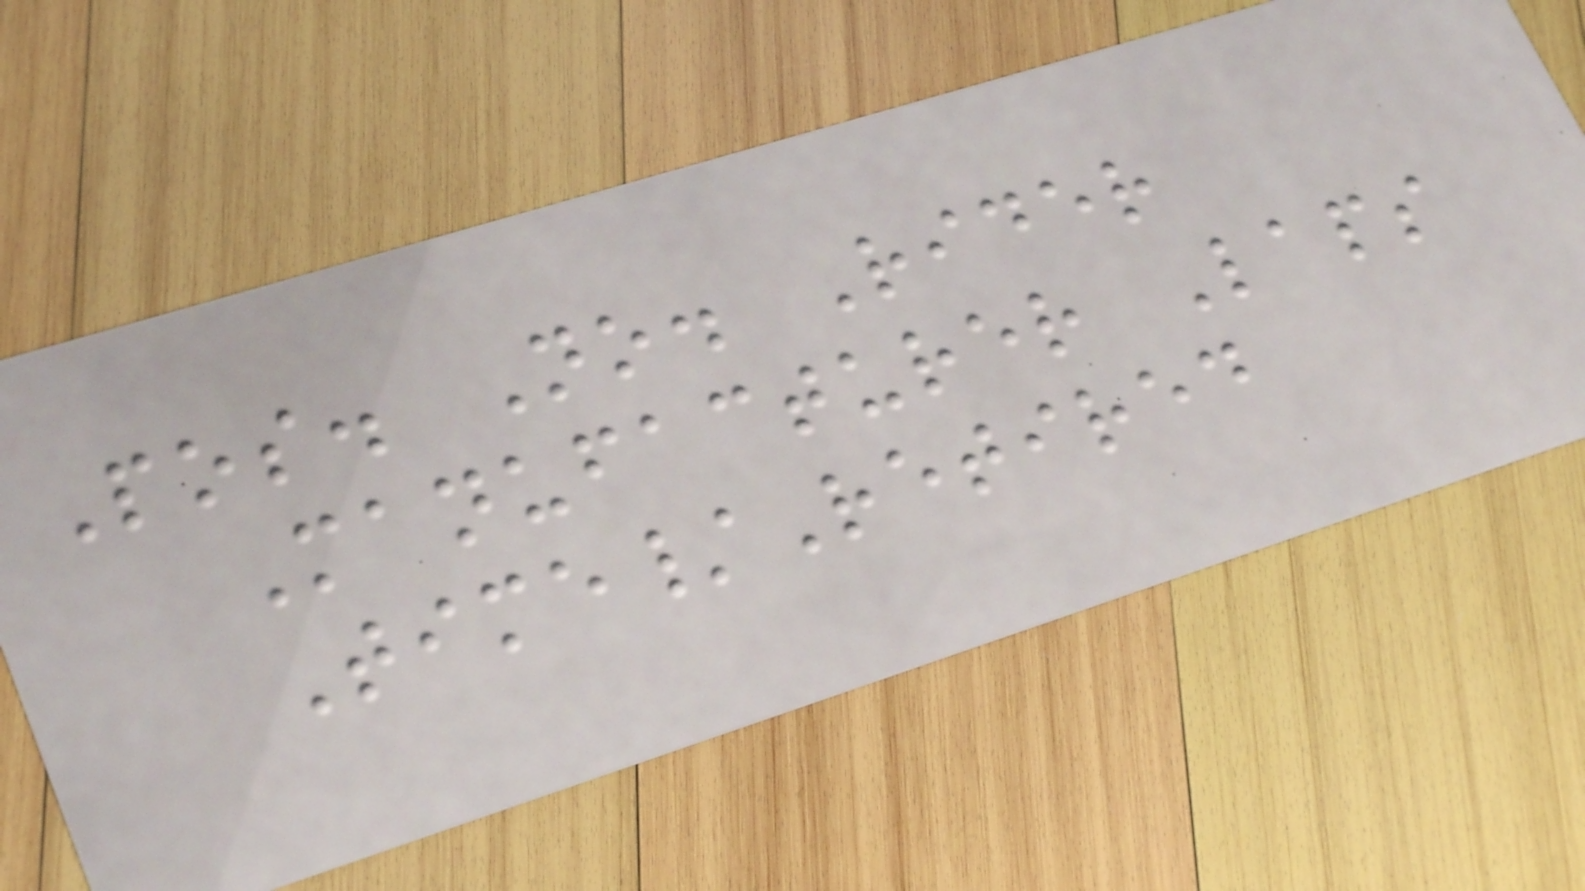Pos. No. Rider
Manufacturer Laps
Time/Retired
